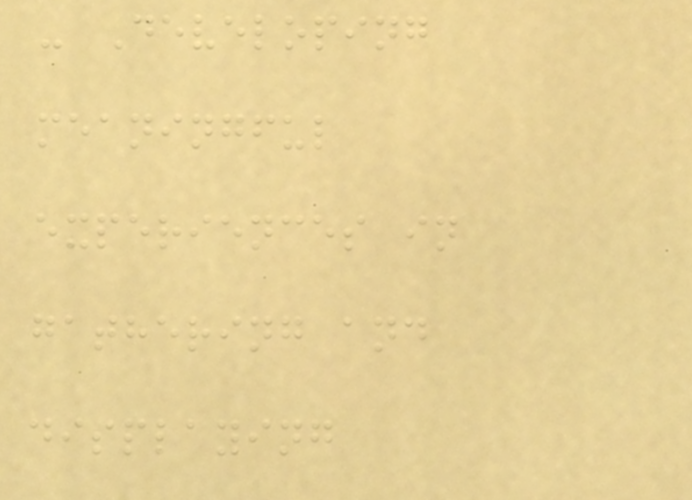- Developing
meaningful
experiences in
gathering and
displaying
